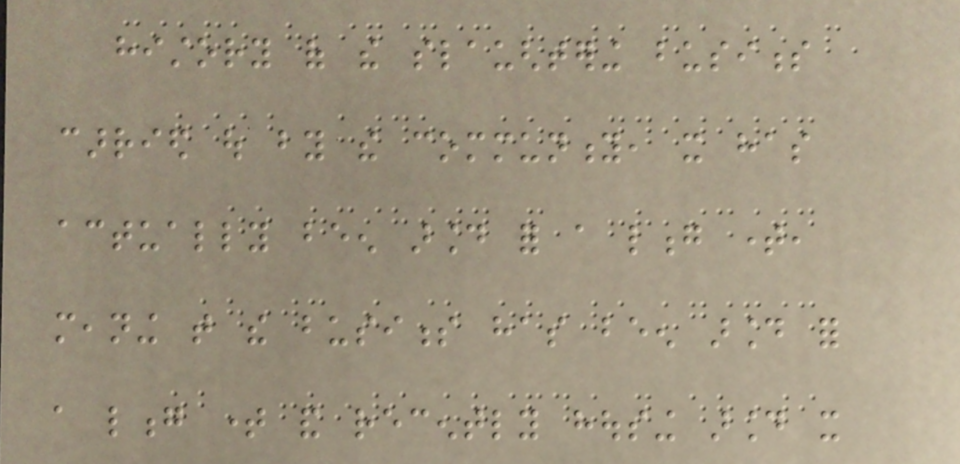history of the slaughtering business
carried out by the community, it has
actually been around for a long time,
meaning that the business has been around for
a long time and recently housing around it
